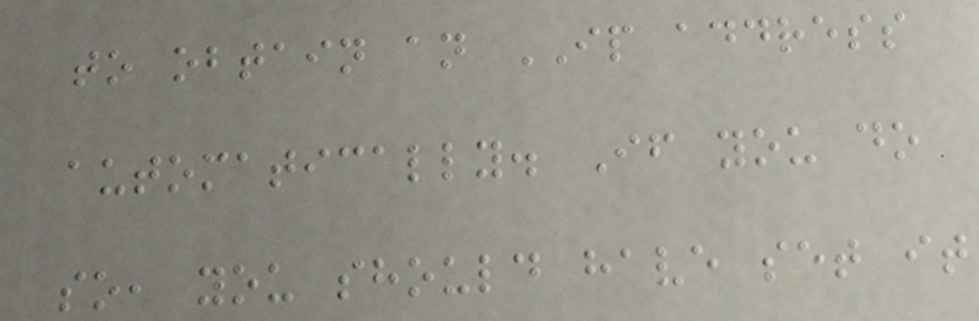to obtain an IP address
automatically. If you do
so, you should have set it
